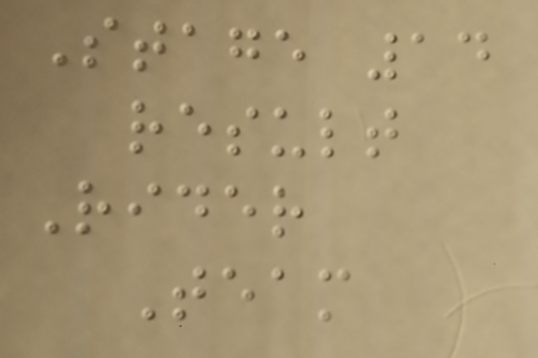Stage 14
result
Rider
Team
